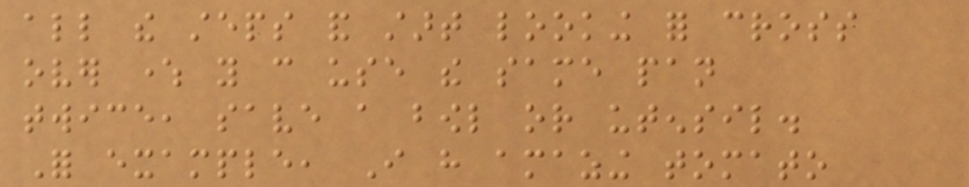all the steps and start looking for cross
over where you can use the same pan
twice, save a bowl or utensil.
For example, I have amazing tomato
